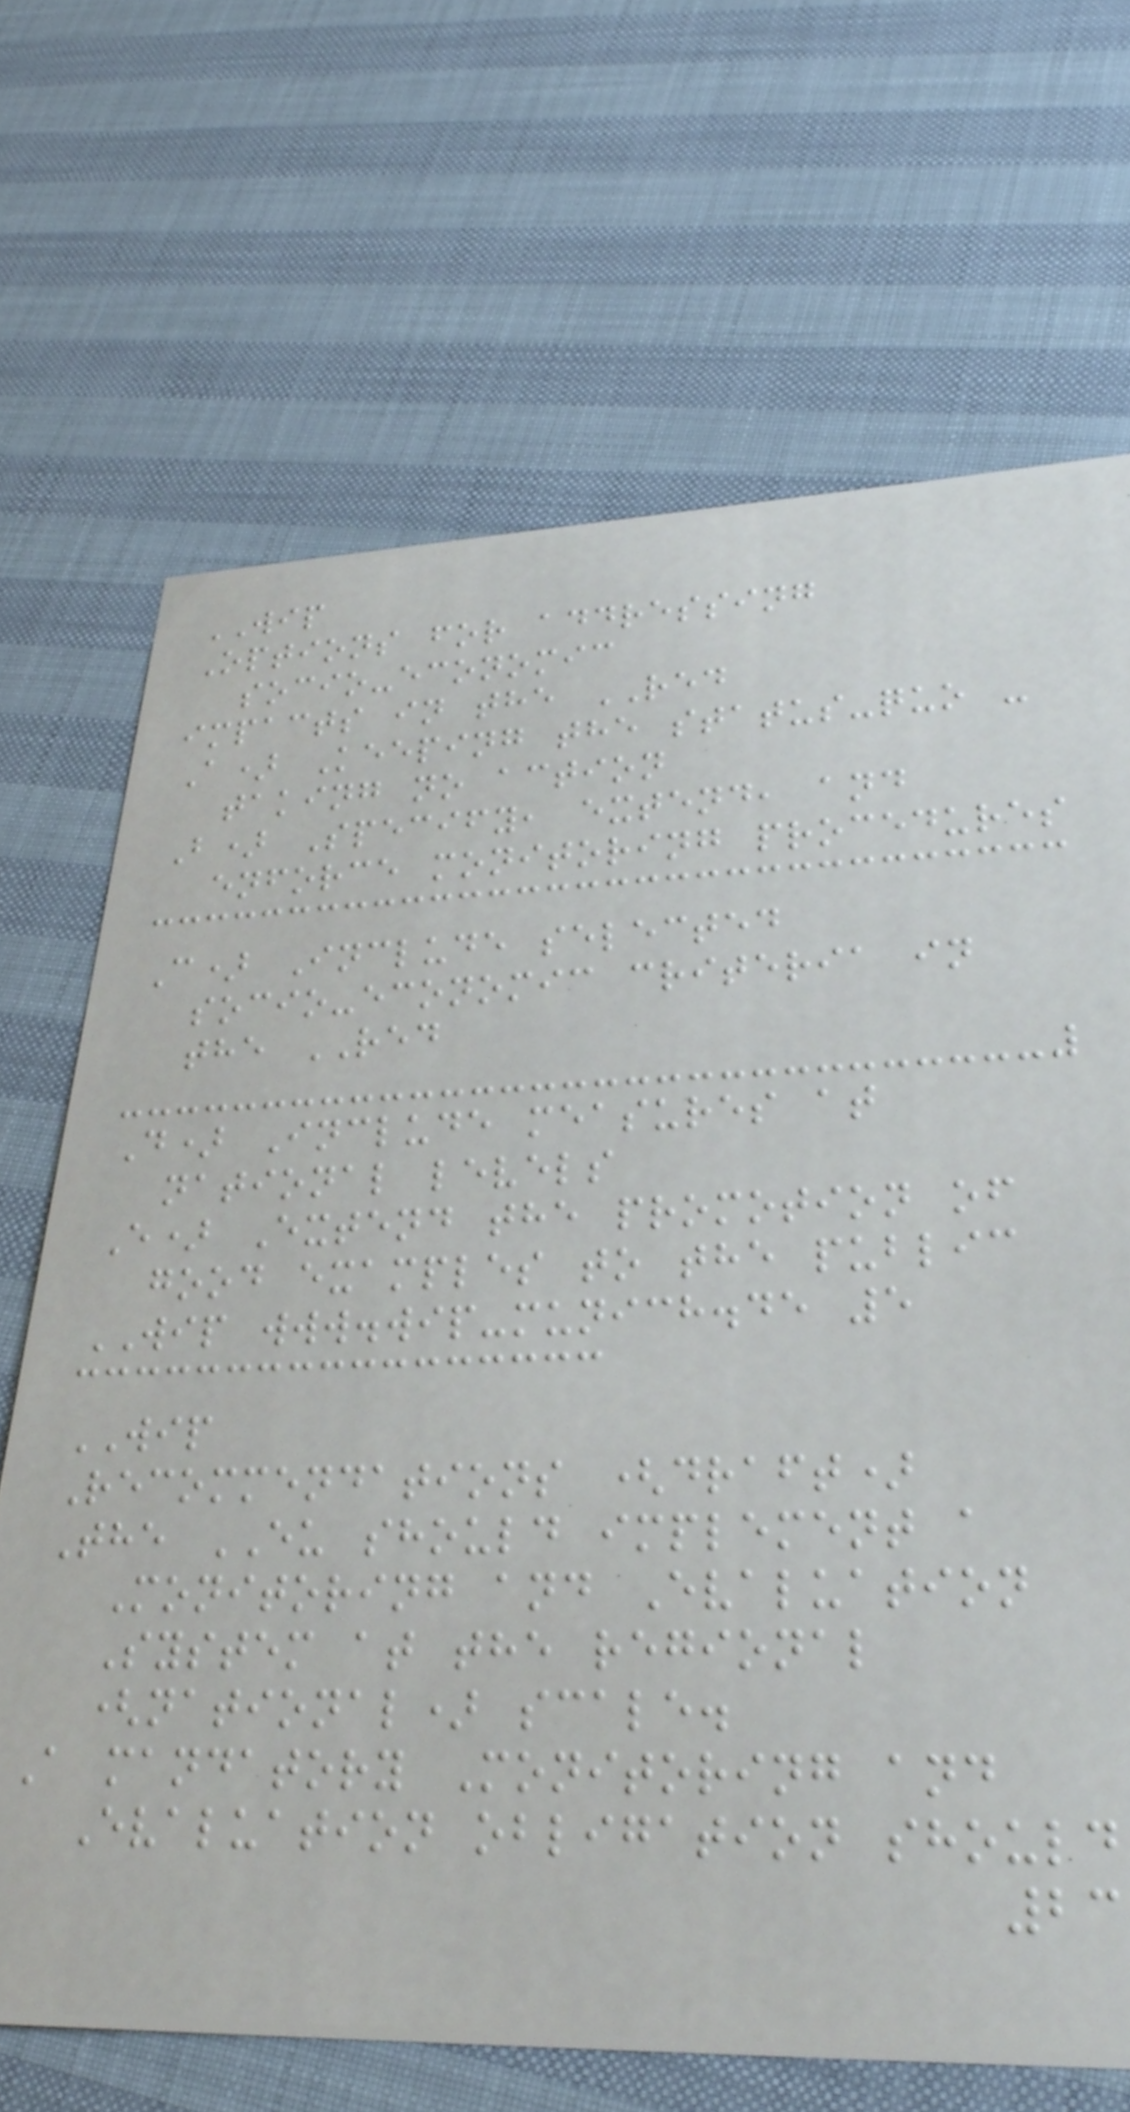WIP
Options for addressing
socio-economic
impacts in the RED
A) Keeping the status-quo -
taking no action
B) Specify, extend, and
enforce monitoring procedures
C) Include selected
socio-economic criteria in
the RED
D) Include measures at
national levels
E) Extend the promotion of
good examples to the public
WIP www.wip-munich.de 5
WIP
Recommendations (draft)
The EU should implement a
Monitoring and Evaluation
System at the regional
(national) scale.
A mandatory Monitoring and
Evaluation obligation should
23
